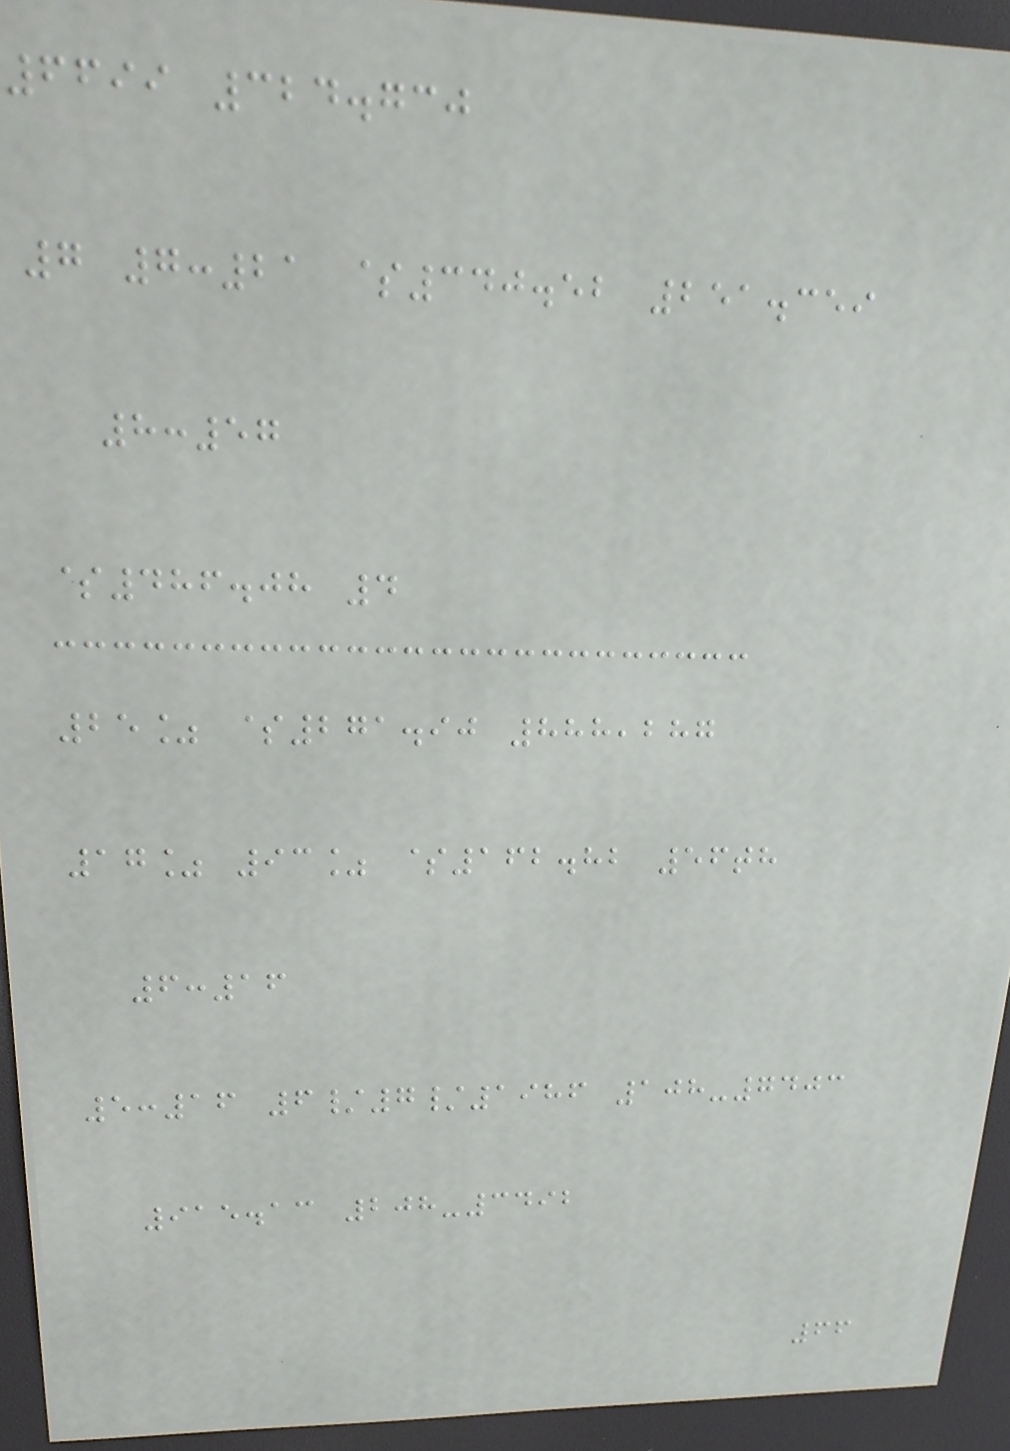6699 324.730
7 7:21 $340.52 251.359
8:57
$486.08 4
25% $271.90 888,287
17% 93% $162.82 56th
6:16
5:16 6/7/1986 108-7403
915.13 208-3492
66
